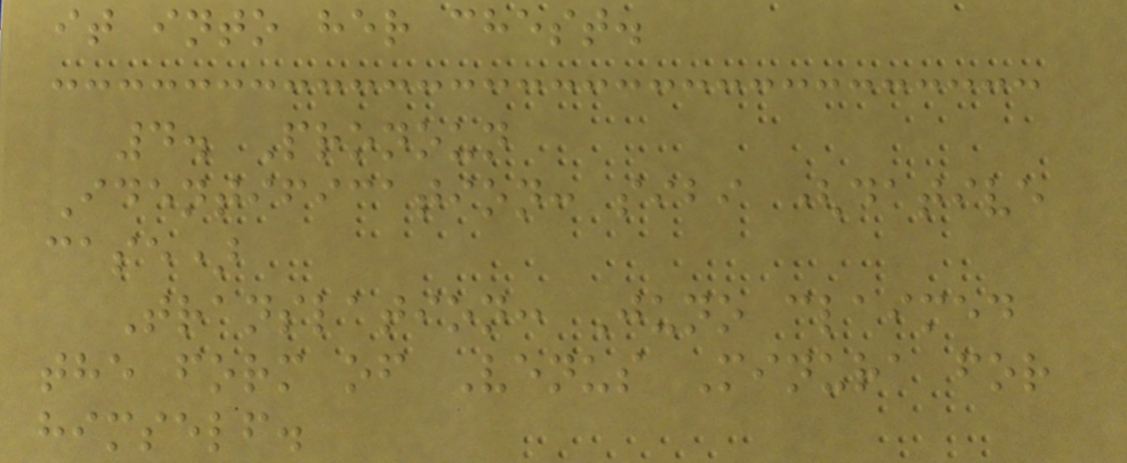it into her chest.
4. Pronoun
Identification: sibi (dative
case)
Translation: Juno claimed
the form of Venus Minura for
himself.
